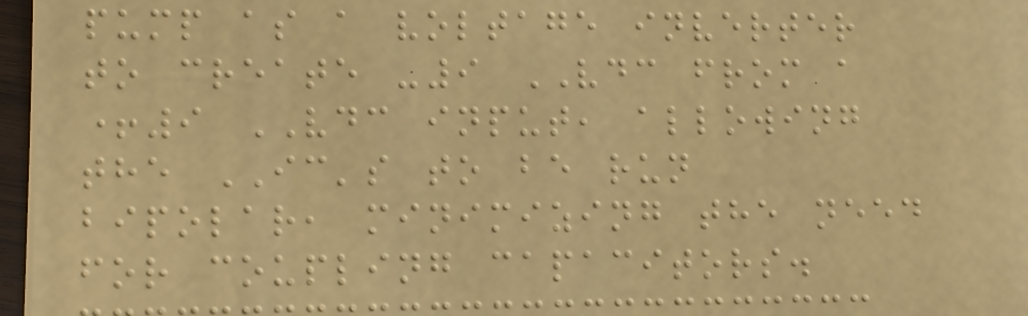pump as a voltage inverter
to create -9 VDC from a
+9 VDC input, allowing
the IC's to be run
bipolar, minimizing the need
for coupling capacitors.
